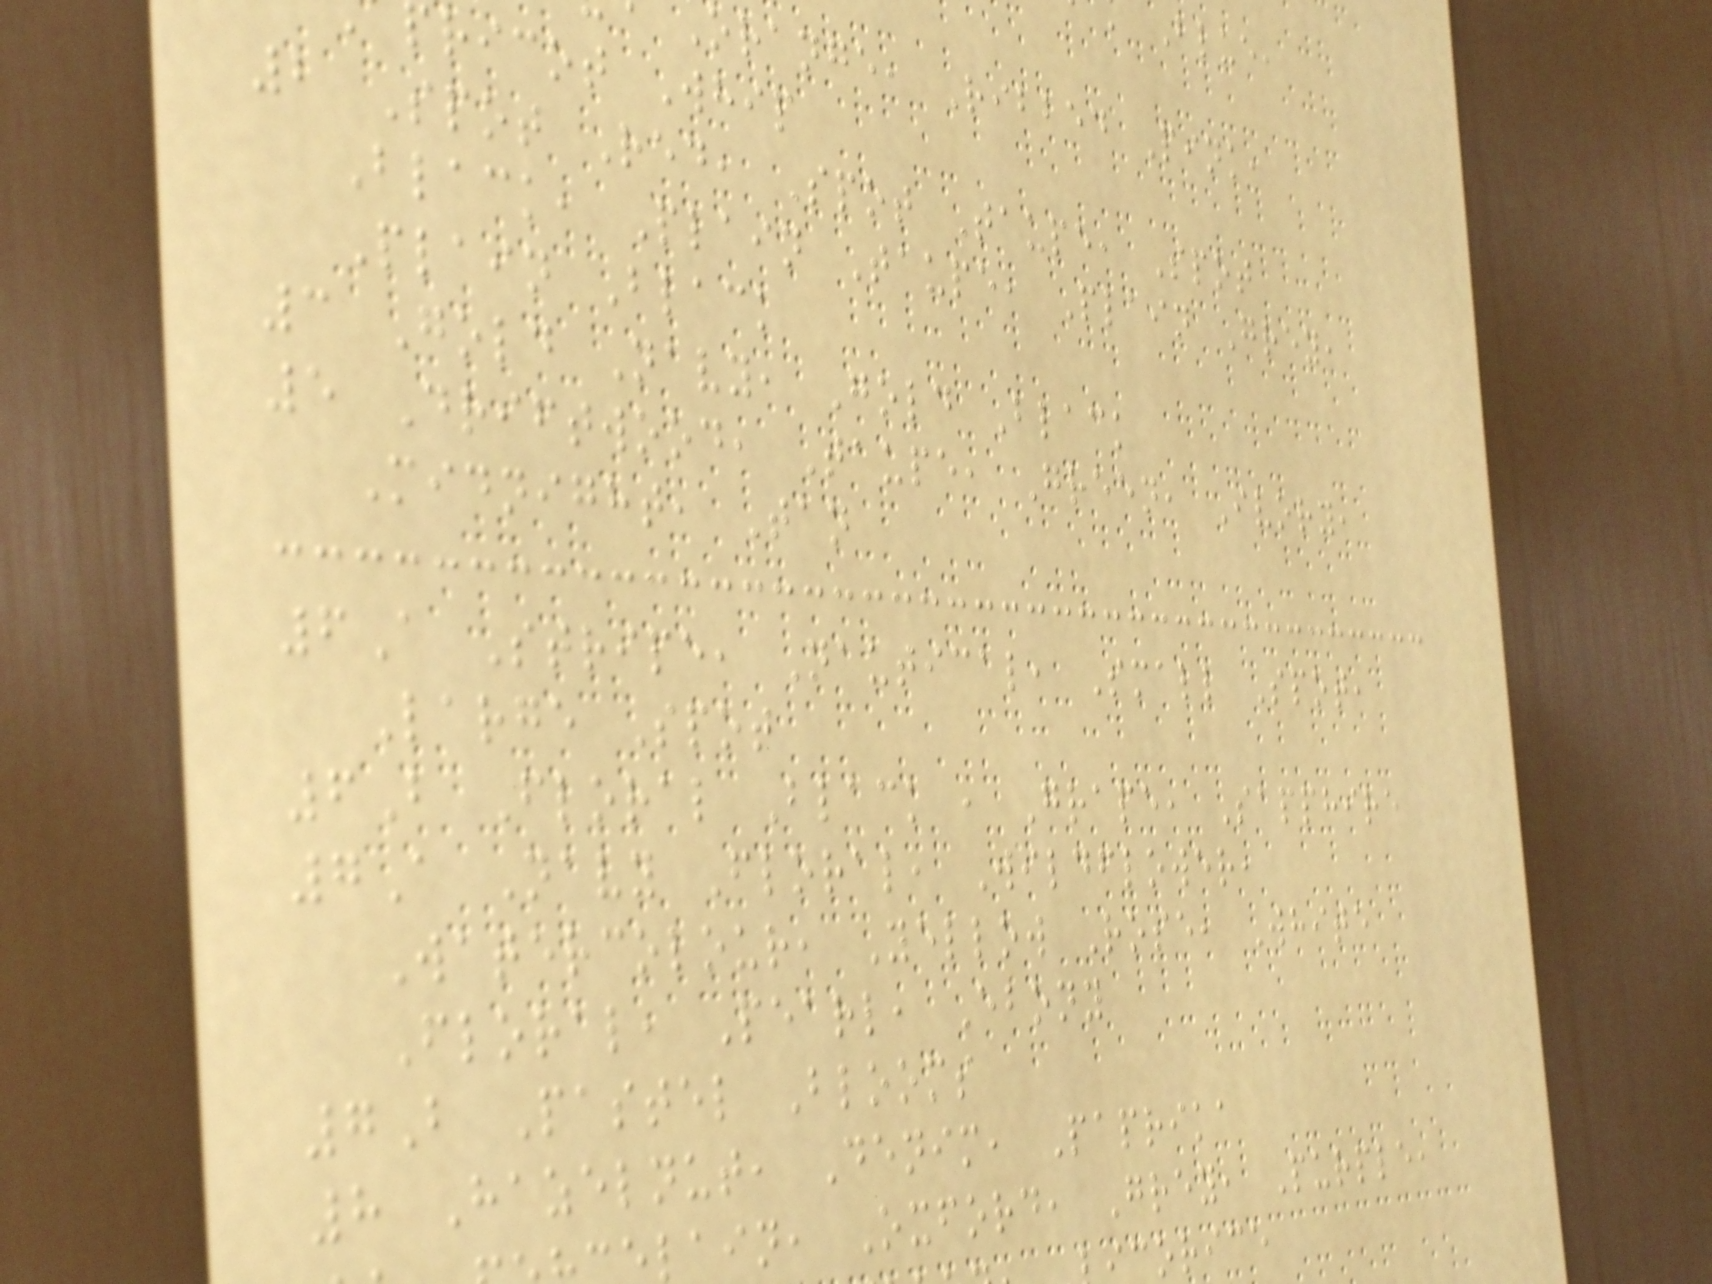orange, Ribbed Pink,
pricot Whip
2 Spot Red, Spot Taupe, Spot
Black, Plain Taupe, Plain Grey,
Plain Black
3 Gold Navy, Gold Black
5 Driftwood, Taupe, Green, Ivory,
Midnight, Tan
6A Stripe, Nautical, Small Spot,
Large Spot
6B Floral Black , Grape, Sapphire
7A Navy Floral, Wildflower,
Watercolour, Yellow Rose, White
Floral, Pearl, Ebony
7B Pastel Blooms
8 Hazelnut, Denim, Paprika
lain, Oxford, Grey, Purple,
